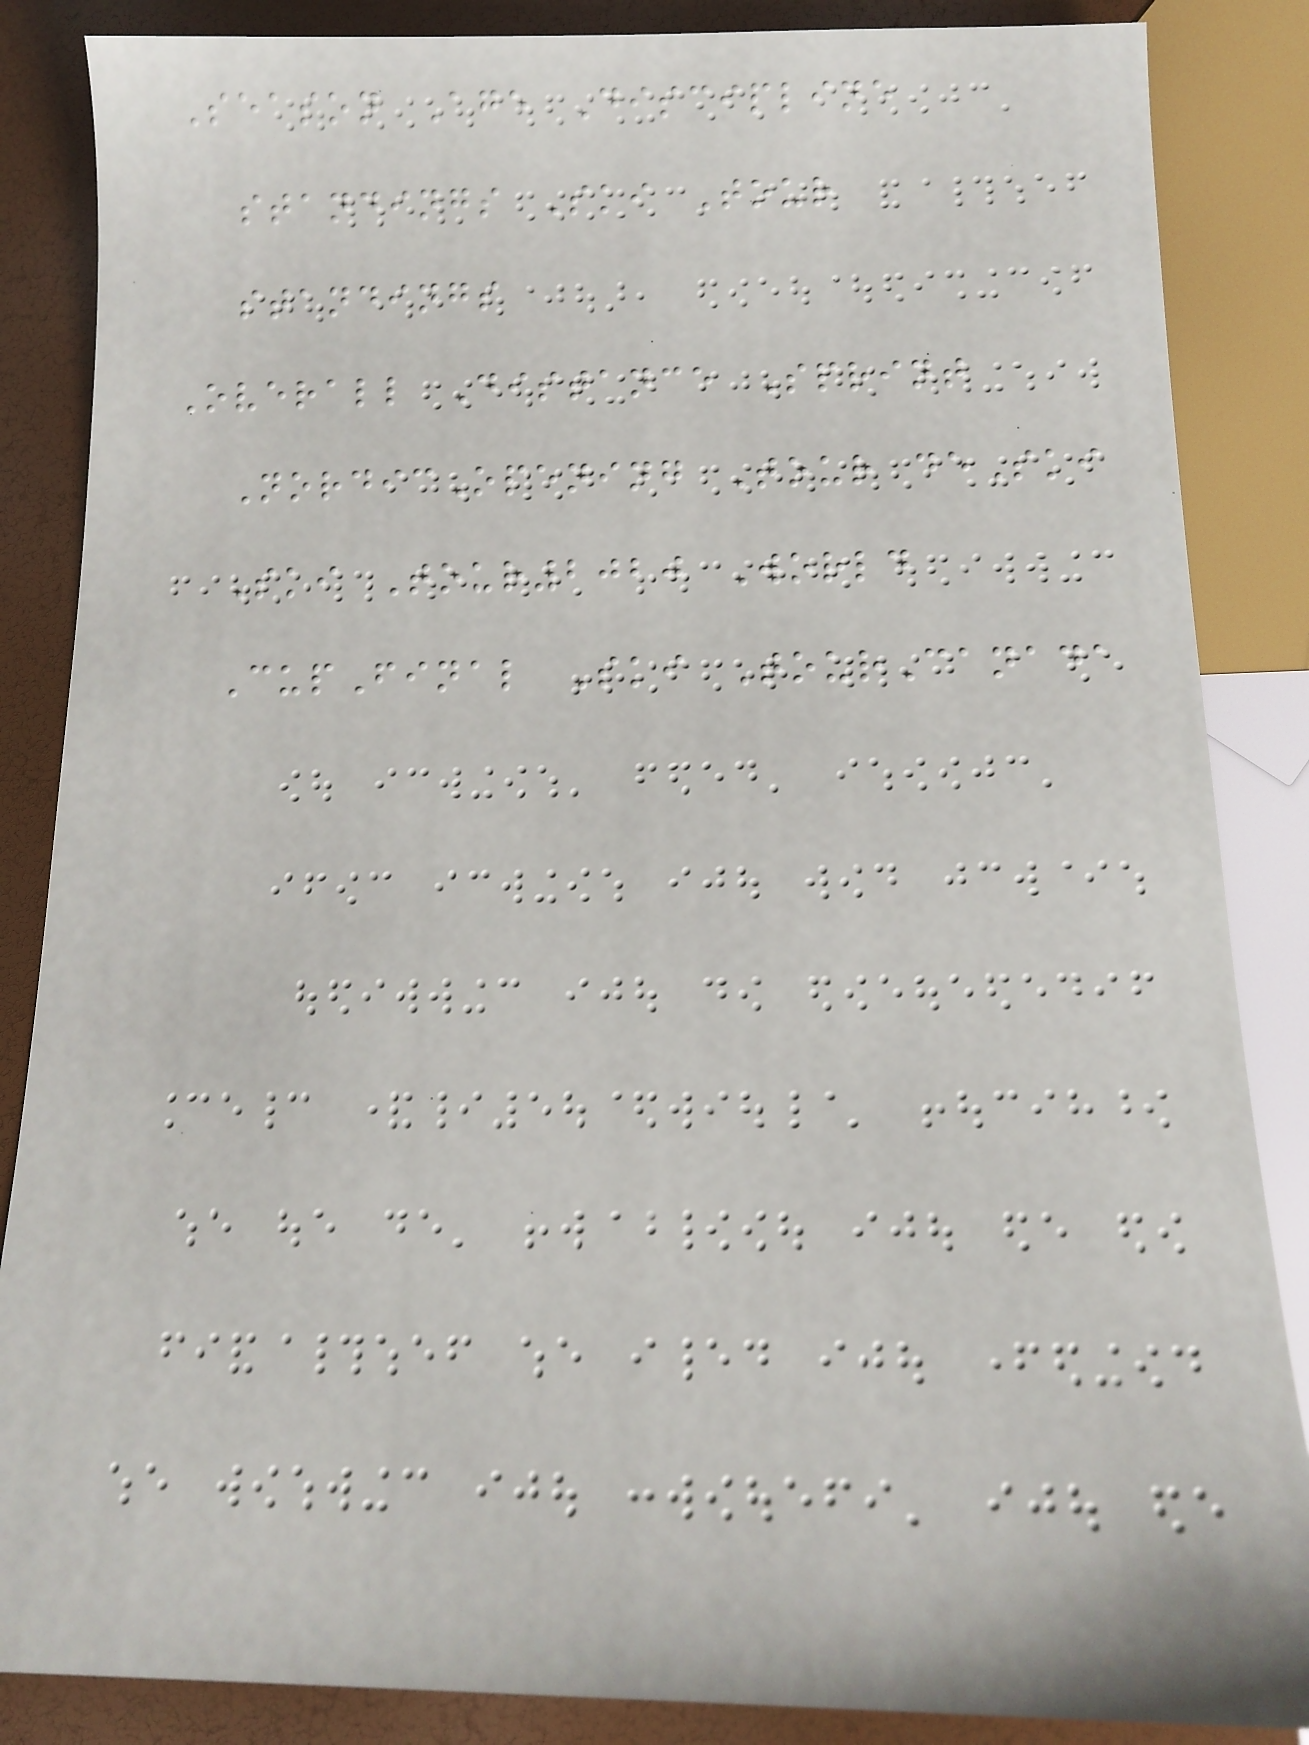Season Age Discipline
standings Ski Tour
standings
Overall Distance Sprint
NordicOpening Tour deSki
Ski Tour2020 World
CupFinal Ski TourCanada
